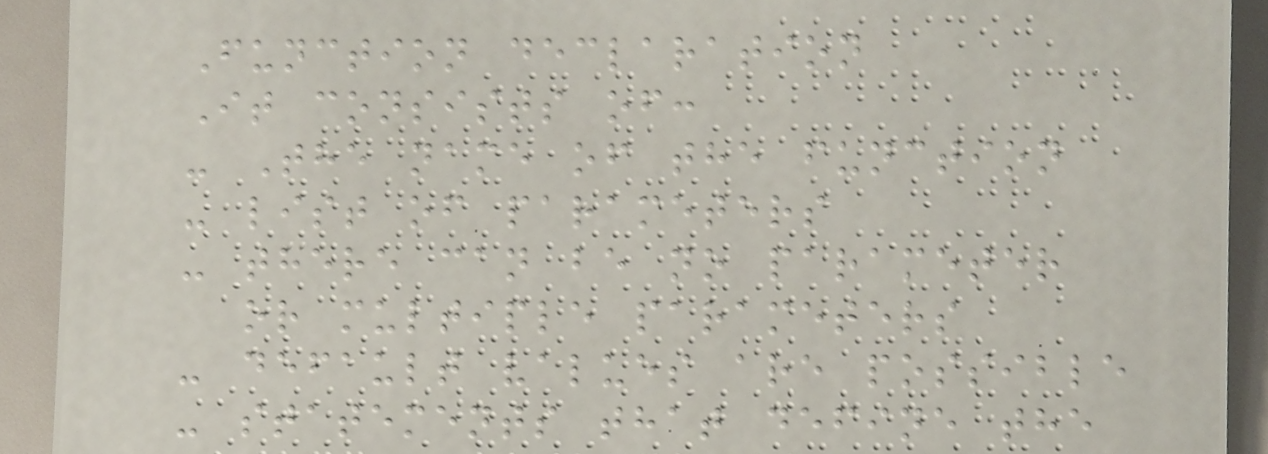Function declaration
It consists of:
- The name of the function
- list of parameters
- there can be no parameter
or multiple parameters
- default values are possible
- statements that define the
